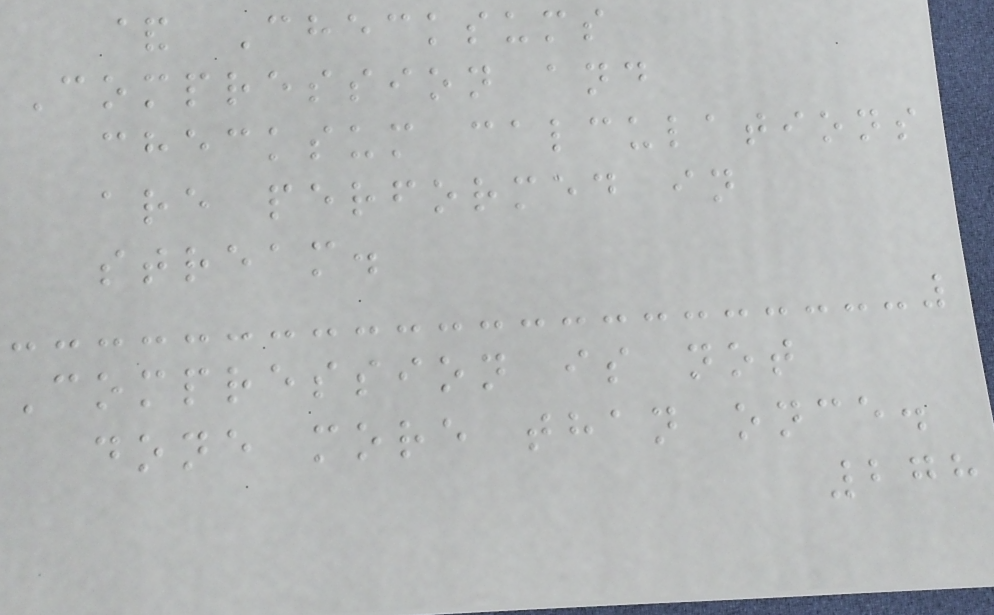& Checksums
Compression and
checksum calculations
are performed in
stream.
Compression is not
done more than once.
278
